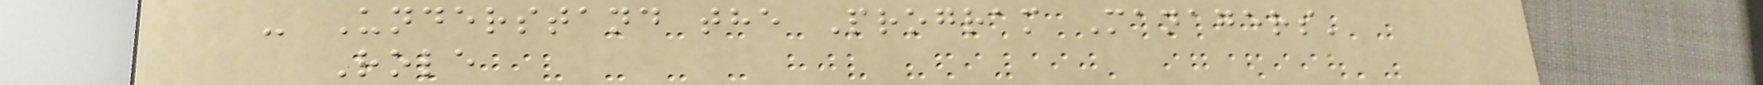- Understand the Program Managers'
Role
